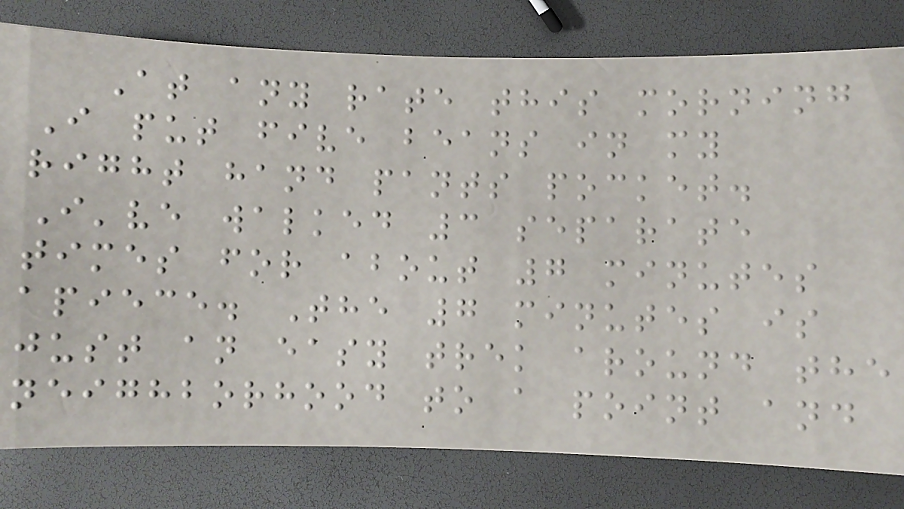At any rate this morning
I put five beans in my
right hand pants pocket.
I've walked 3 separate
times for about 7 minutes
apiece. The 7 minutes is
just an easy trek around the
neighborhood to a point and
